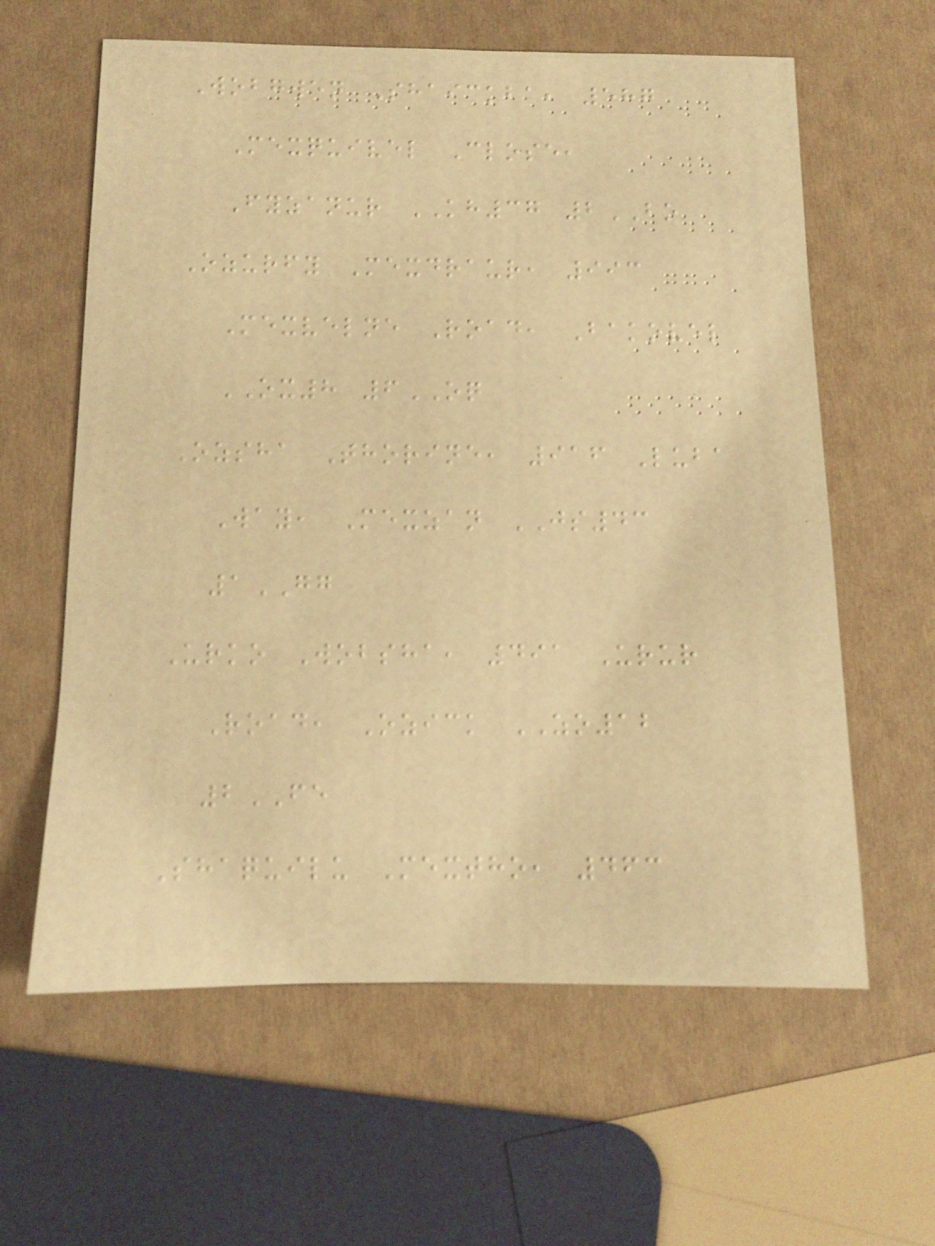Wobgwen Shaickba, 587
Mexquivel Close,
Fyzanur KH37 2BO
Ozurfy Mexdraur, 993
Mexvelne Road, Bakovel
OX8 6OQ
Ozsha Thorine, 916 Luba
Way, Mexzan JS43
1GG
Urko Wobsha, 491 Urur
Road, Ozick ZO12
2FE
Shaquilu Mextho, 463
